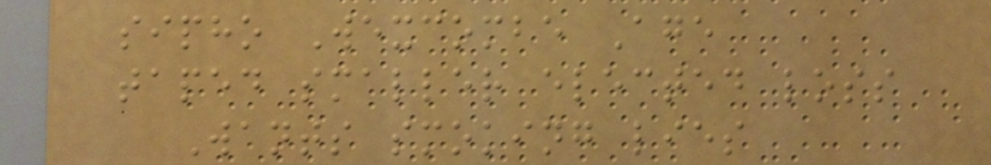sipho Wexcombe Age
taped smaller elected loss
Wants smoking lies
